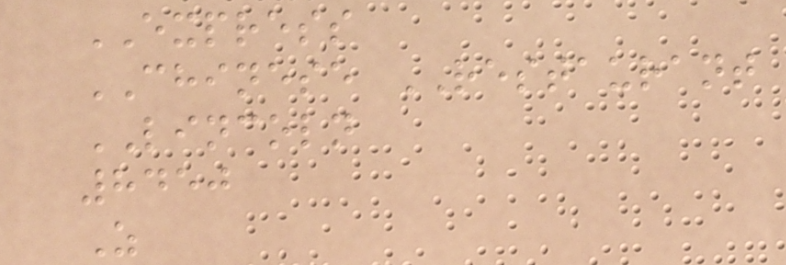EXPRESS
CHINESE RESTAURANT
LINCOLN
8450
Z
